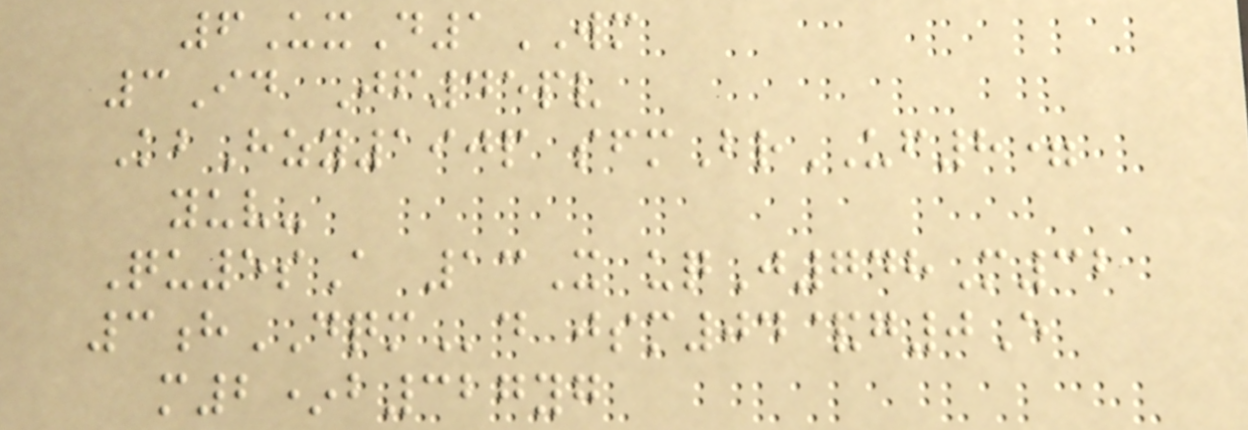6UxD1WM
3Id Jf45pv
KbHzy190p sfmBrUF8=
yuv-
Qu5sA 13X uqJ748M32
3hDQMd jsm04&g0E
m2*b327yg
